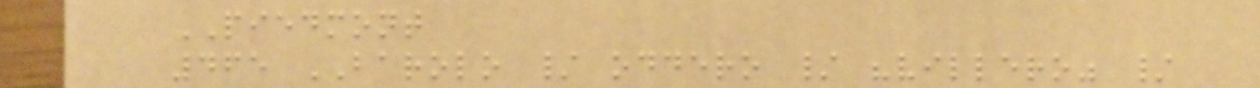PIEDMONT
465 BAROLO / oddero / "villero" /
